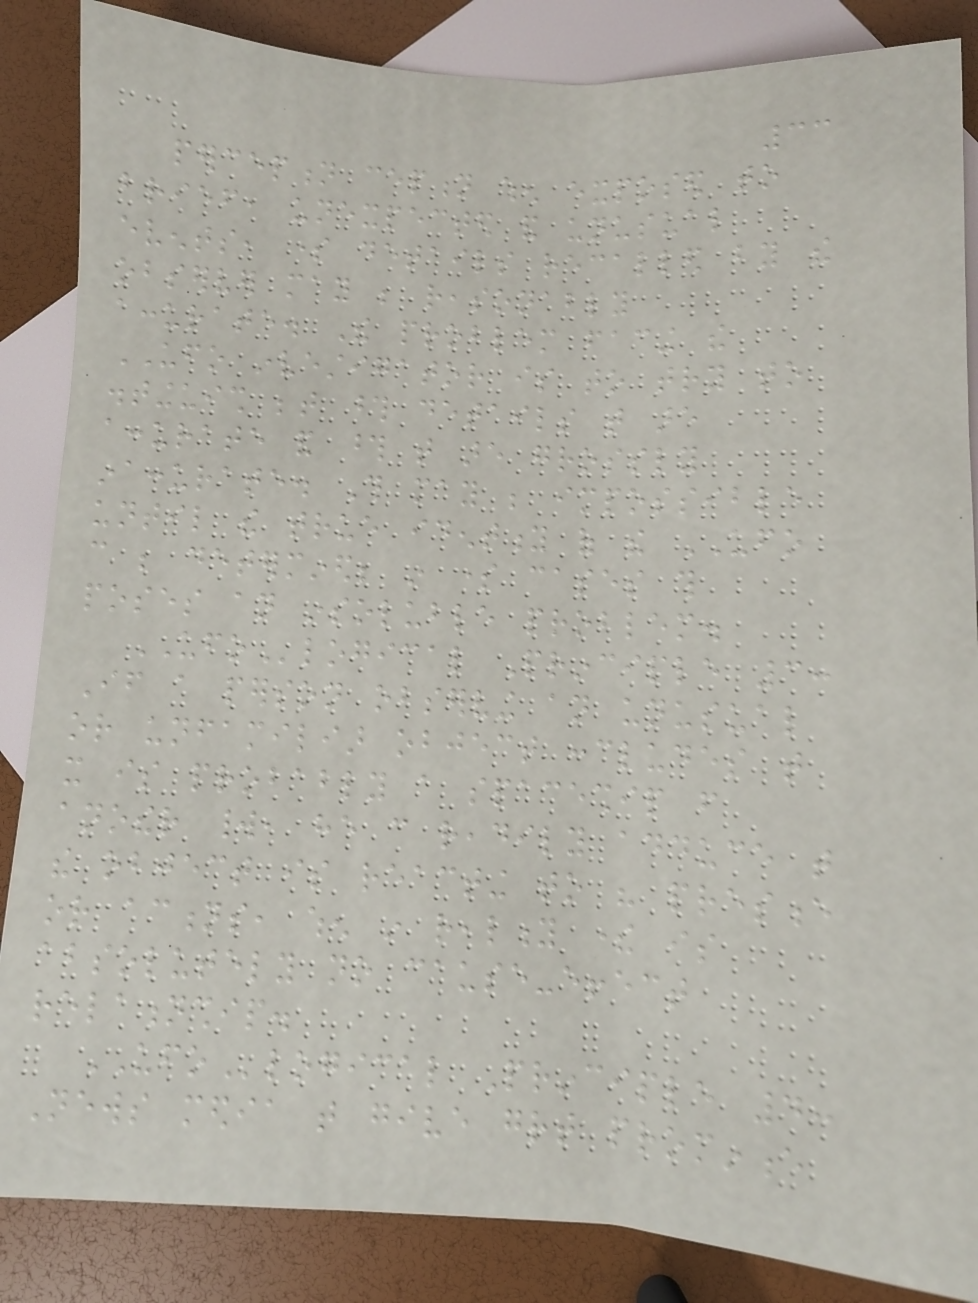33
perception ception when exposed to
brief, unexpected and unusual
events, some details recalled by the
observer may be reasonably
accurate. The problem facing the
UFO investigator is to try to
distinguish between those details that are
accurate and those that are grossly
inaccurate. This may be impossible
until the true identity of the UFO
can be determined; in some cases this
poses an insoluble problem.
UFOlogical Principle 3:
If a person observing an unusual
or unfamiliar object concludes that
it is probably a spaceship from
another world, he can readily adduce that
the object is reacting to his presence
or actions, when in reality there is
absolutely no cause-effect
relationship.
UFOlogical Principle 4:
News media that give great prominence
